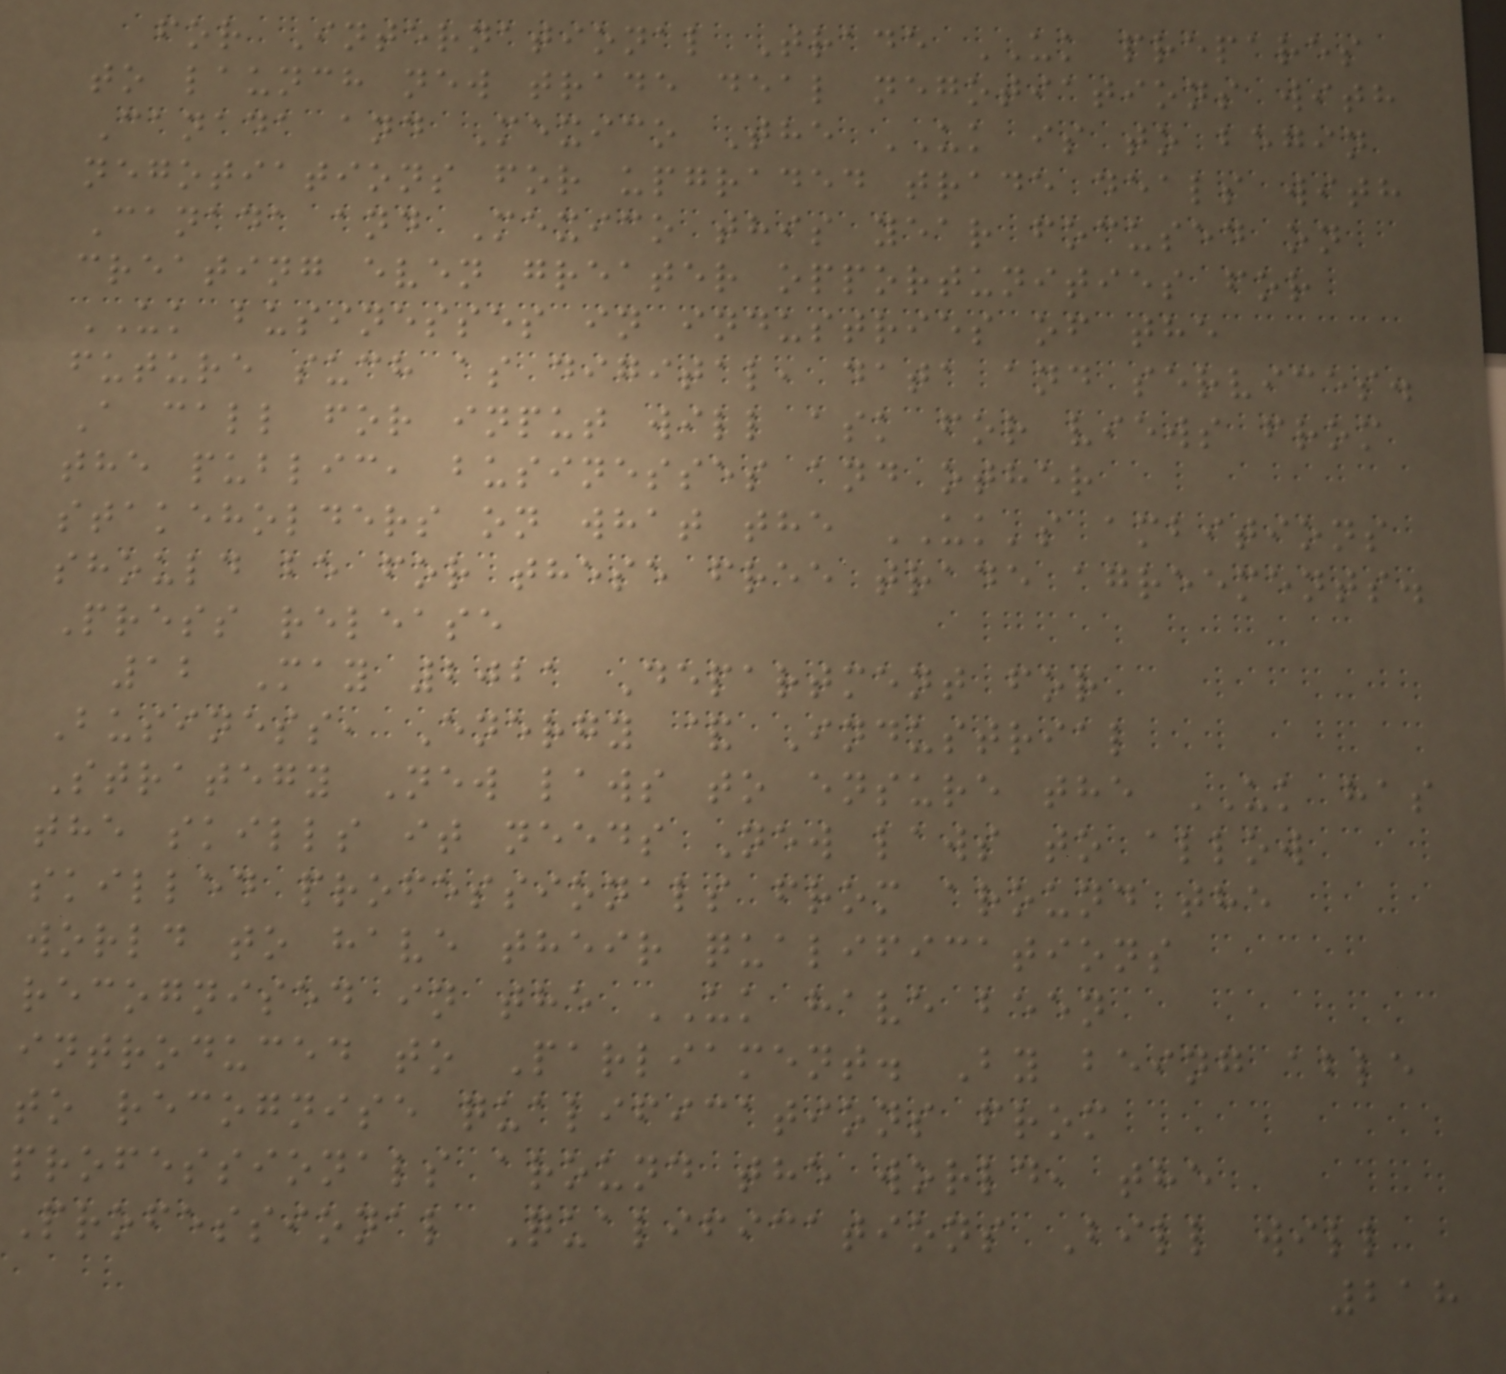for International Trade UK prepares
to launch new trade deal negotiations with
Canada and Mexico The UK is to begin
negotiations for upgraded trade deals with
Canada and Mexico this year focused on
creating even greater opportunities for
UK businesses in industries of the
future such as digital, data and services.
A call for input will ask for views from
the public, businesses and other
stakeholders on what the UK's ambitions
should be for these free trade agreements.
Press release
12 May 2021 Department for
Business, Energy & Industrial
Strategy New laws to ensure the UK has
the skills it needs New laws to allow
skilled professionals from around the
world to have their qualifications
recognised in the UK have been
introduced to Parliament. By being able
to recognise qualifications from
professionals around the world, the
Professional Qualifications Bill will
218
